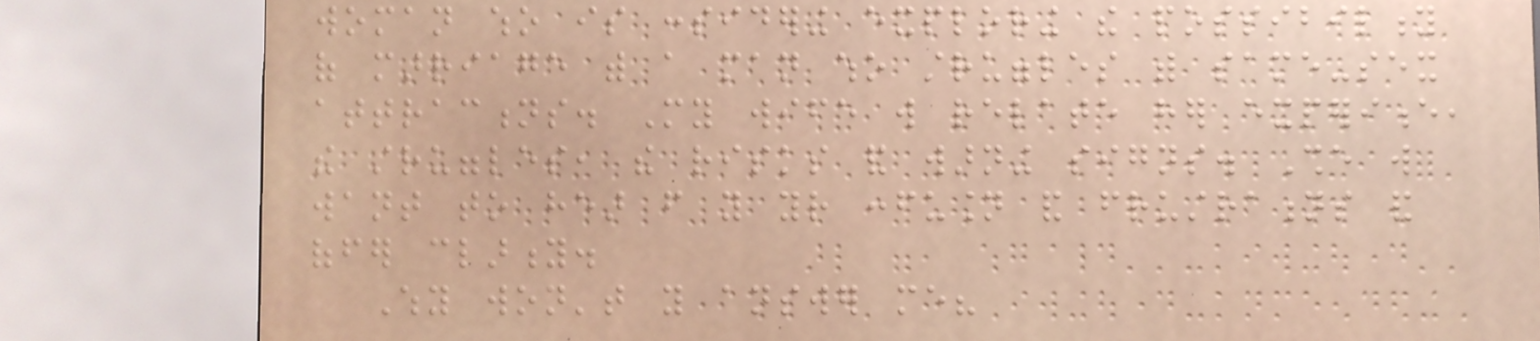woman who is considering exploring the possibility
of marriage with a man who struggles with same-sex
attractions. My wife will relate her experience,
the struggles, the risks and warning signs. She will
want to hear from you your confusion and frustrations and
offer clarity.
Why won't you answer me?
